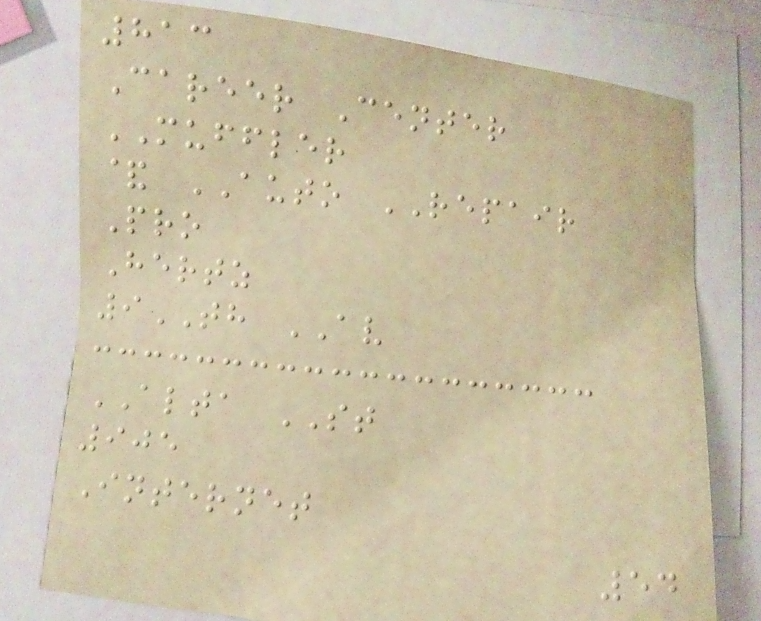813
Career Center
MUFFLER
& AUTO REPAIR
Pro
Hertz
9TH AV
ALTA ST
905
Internet
54
